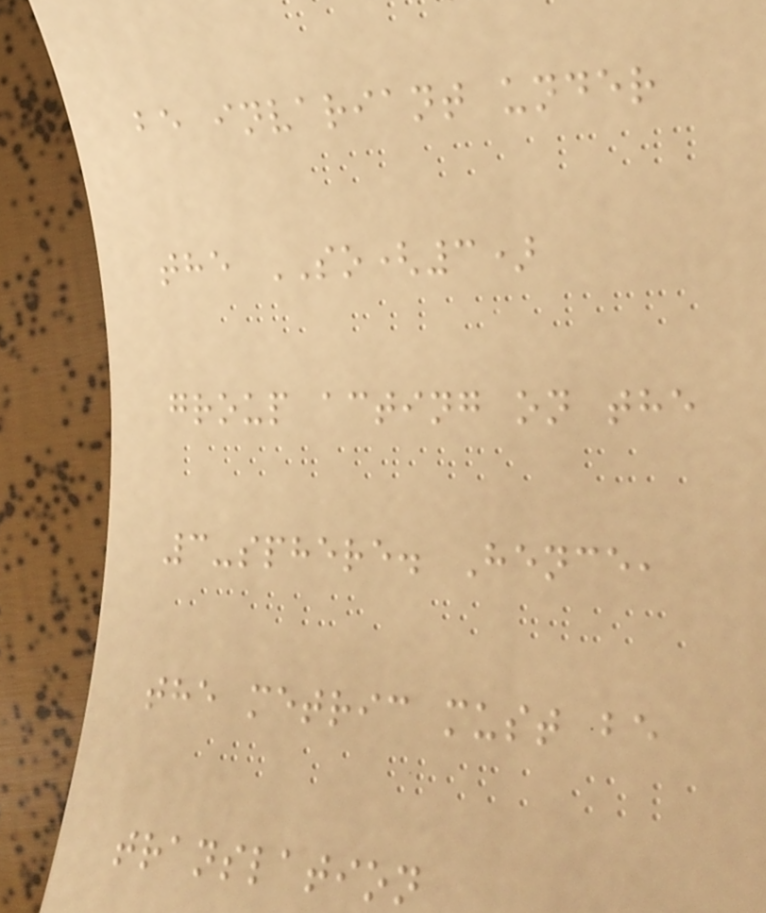be invariant under
the SO(3)
group acting on the
3-sphere. Hence,
the metric must be
translation
